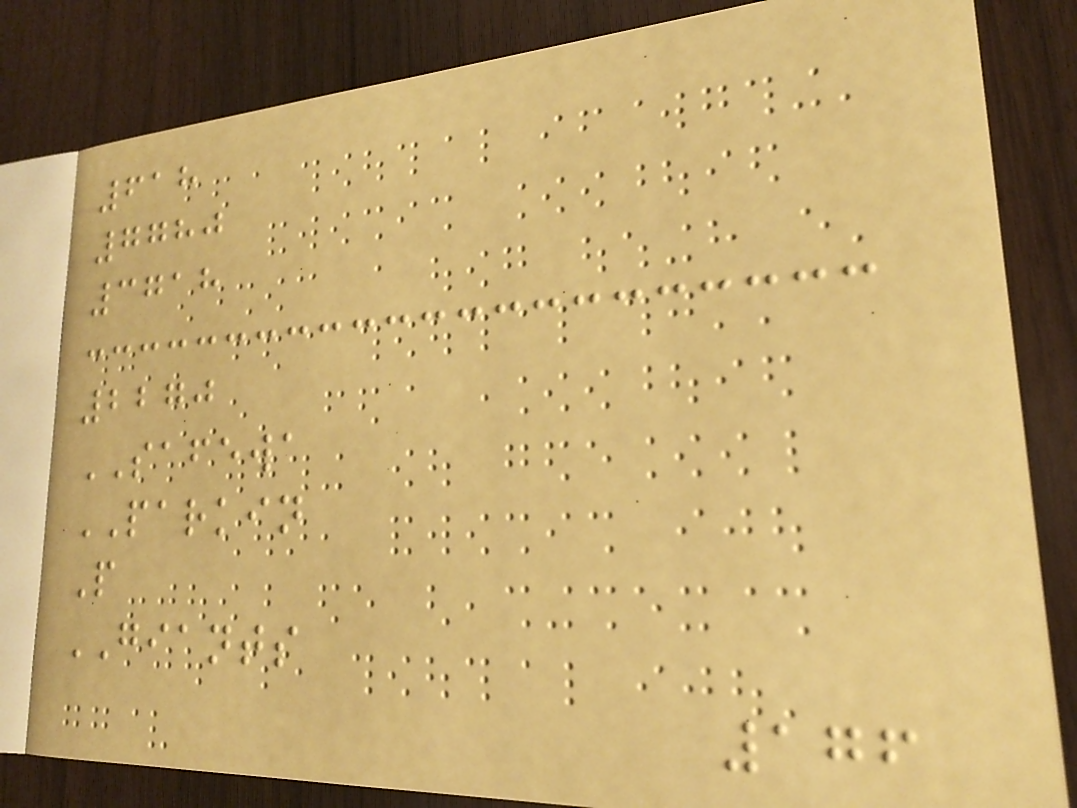618
7780
3718
2270
SAFEWA
PARKIN
P
GIANTS
176
